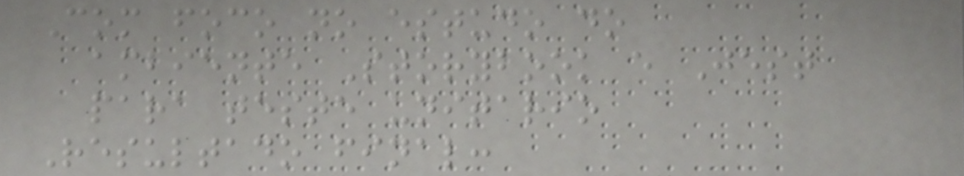Com foco no estudo do
ambiente Storybook e Jest
para teste unitario
Resultado final:
